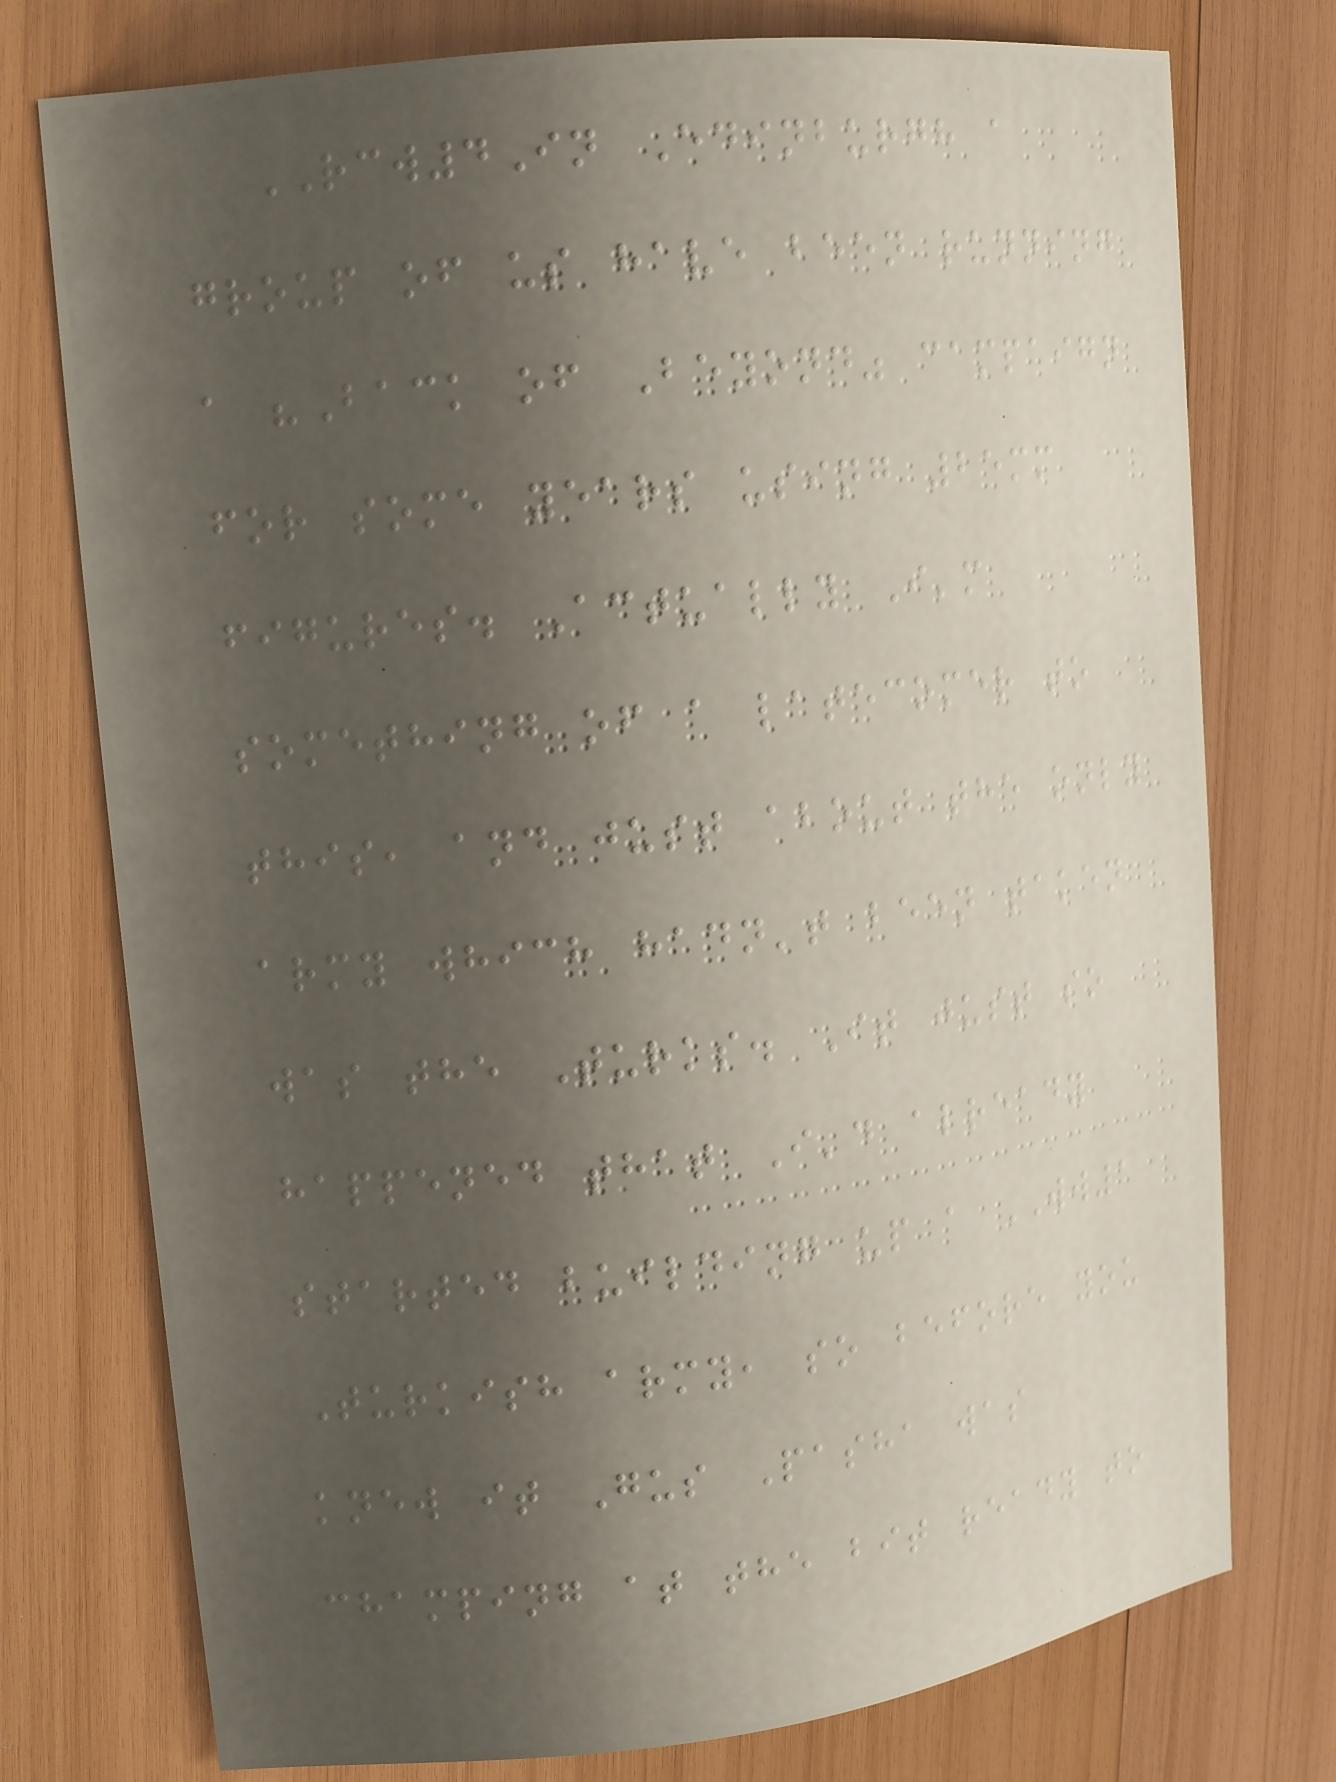RCW4In Edinburgh a
group of us have been running
a "Back of Beyond" campaign
for some years using 25mm
figures. Actually I'm
something of a latecomer to
this, and just about the only
army which hadn't been taken
was the Turks. It just so
happened that I'd already
started building up a WW1
Turkish army, so before you
knew it Gus Pasha was
champing at the bit ready to
